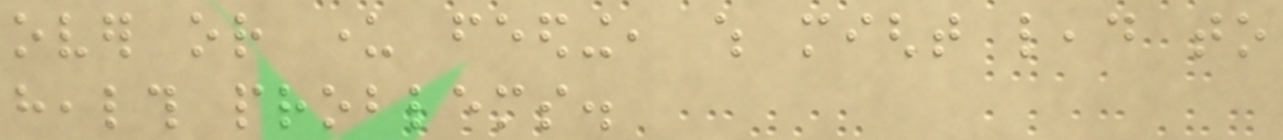over or under feeding, which might lead to
health problems.
